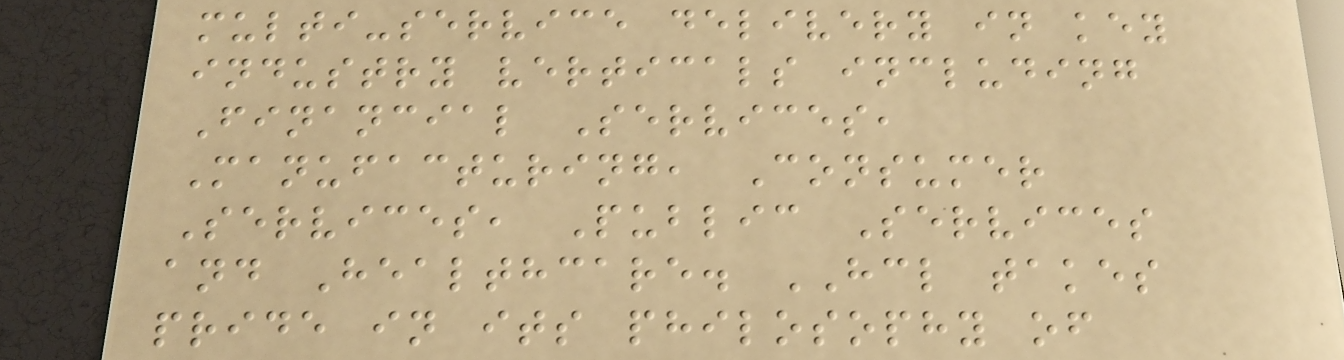multi-service delivery in key
industry verticals including
Financial Services,
Manufacturing, Consumer
Services, Public Services
and Healthcare. HCL takes
pride in its philosophy of
